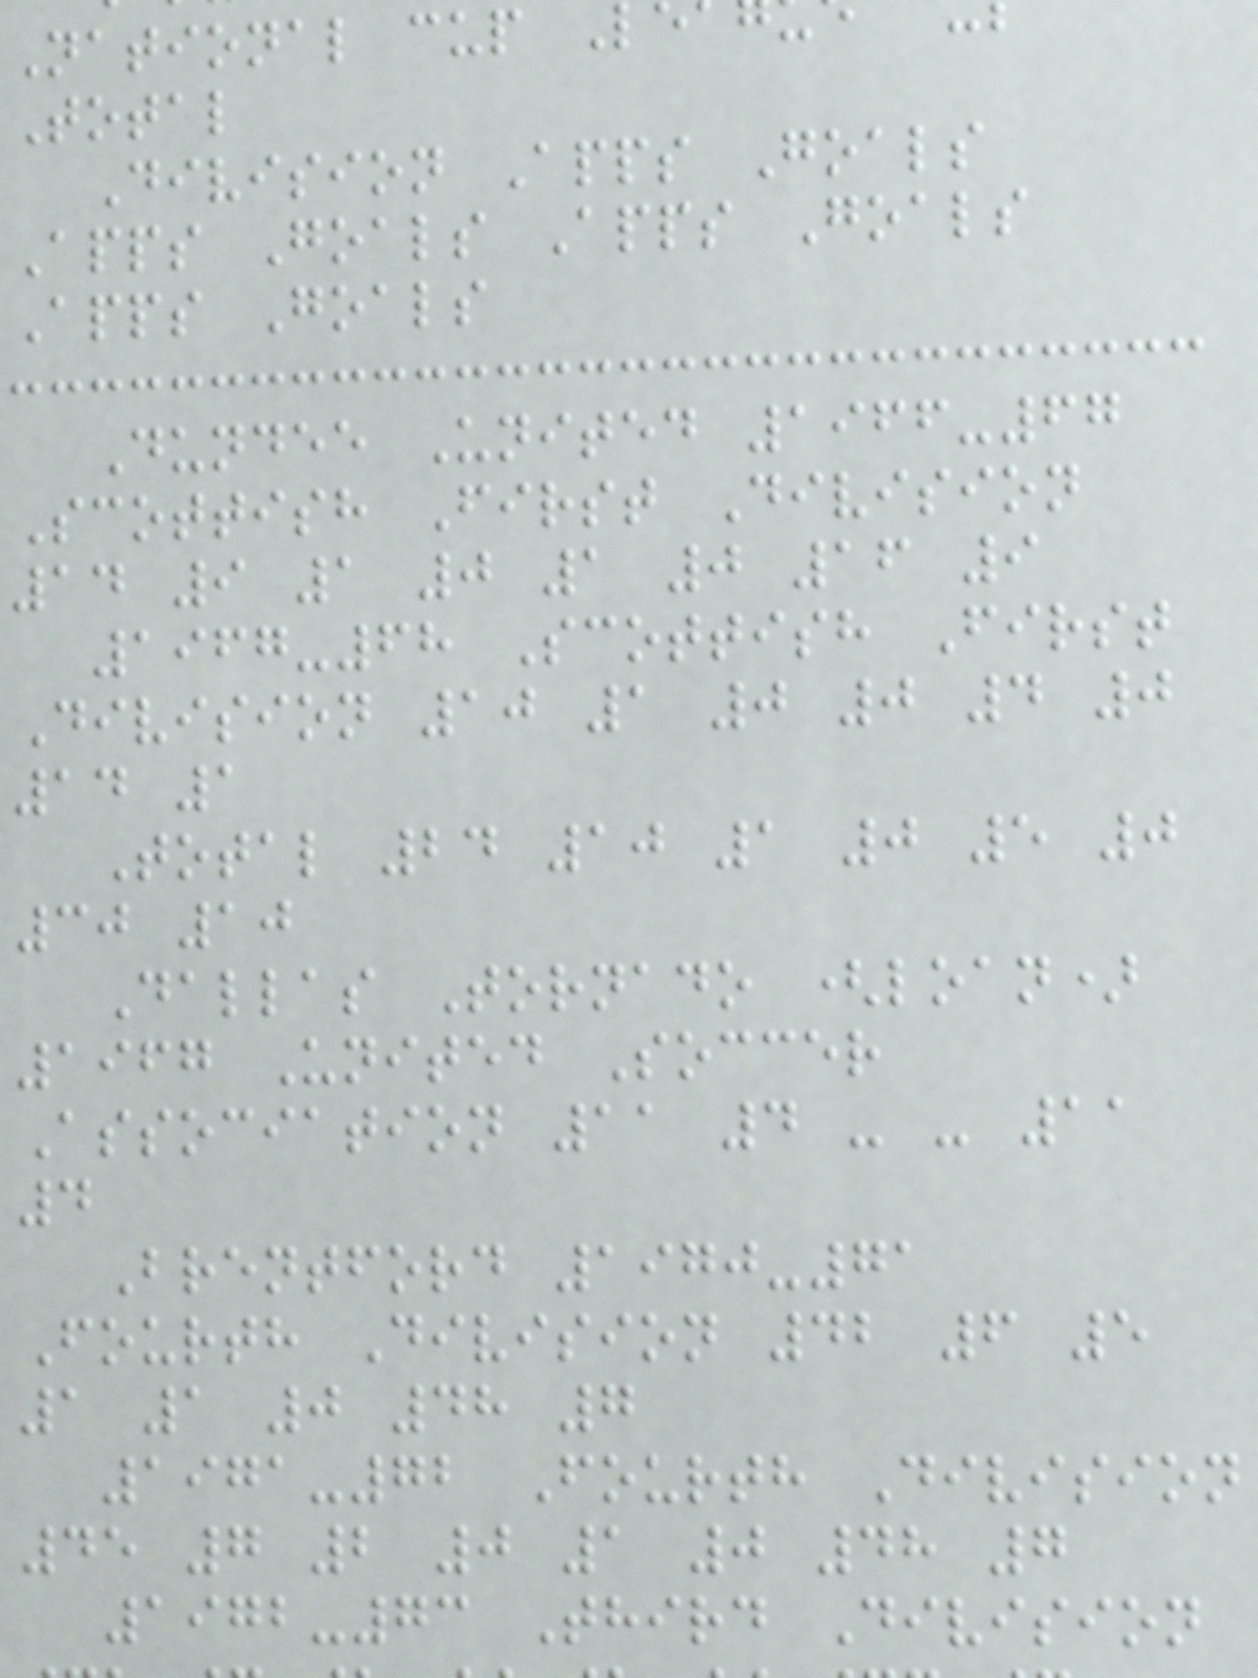National cup L
Total
Division Apps Goals
Apps Goals Apps Goals
Apps Goals
Dundee United 1966-67
Scottish First Division
14 9 1 0 1 0 16 9
1967-68 Scottish First
Division 10 1 0 0 4 0
14 1
Total 24 10 1 0 5 0
30 10
Dallas Tornado (loan)
1967 United Soccer
Association 11 4 - - 11
4
Brentford 1970-71
Fourth Division 42 6 5
1 1 0 48 7
1971-72 Fourth Division
45 7 2 0 1 0 48 7
1972-73 Third Division
